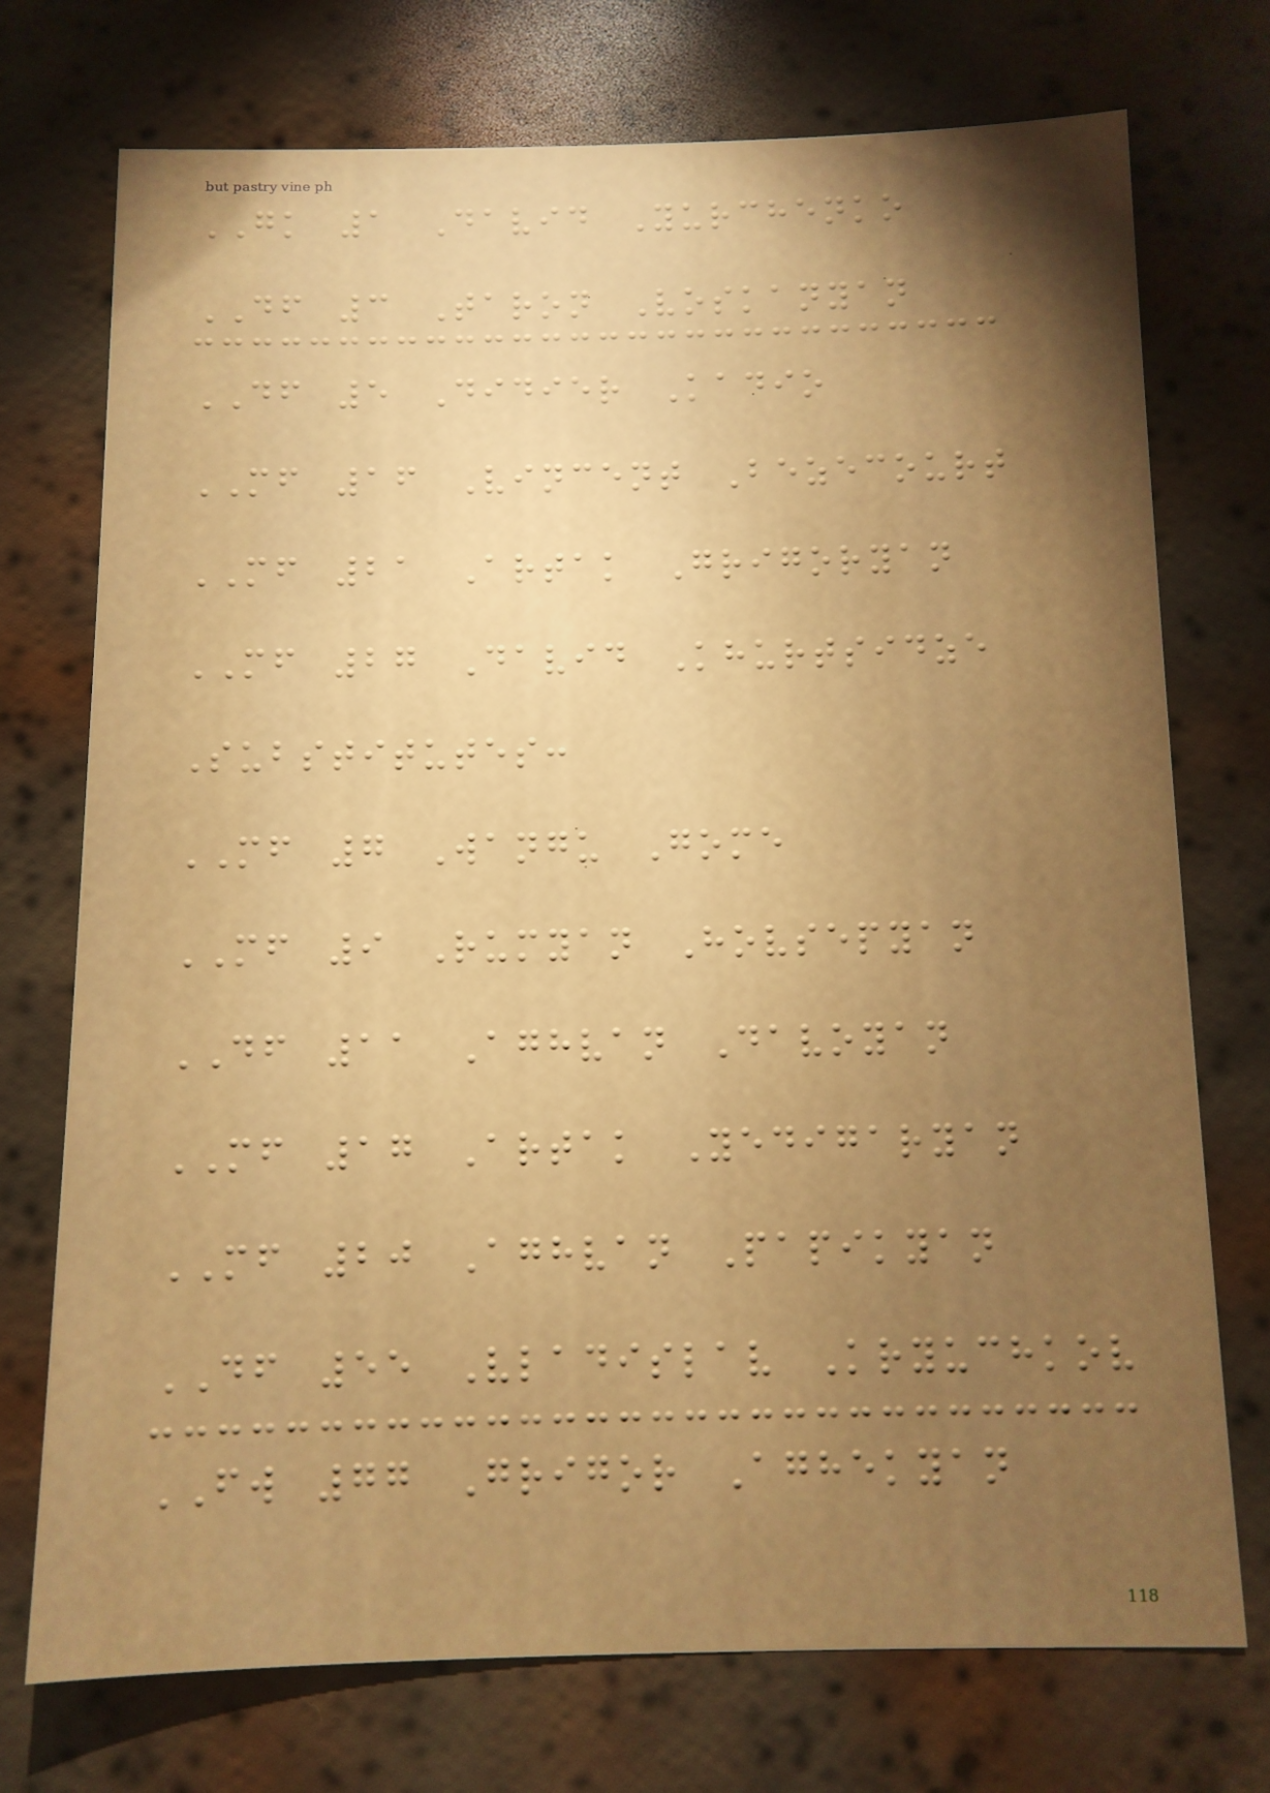GK 1 David Yurchenko
DF 3 Taron Voskanyan
DF 5 Didier Kadio
MF 16 Vincent Bezecourt
MF 21 Artak Grigoryan
MF 27 David Khurtsidze
Substitutes:
MF 7 Wangu Gome
MF 9 Rumyan Hovsepyan
DF 11 Aghvan Davoyan
MF 17 Artak Yedigaryan
MF 20 Aghvan Papikyan
DF 55 Vladislav Kryuchkov
FW 77 Grigor Aghekyan
